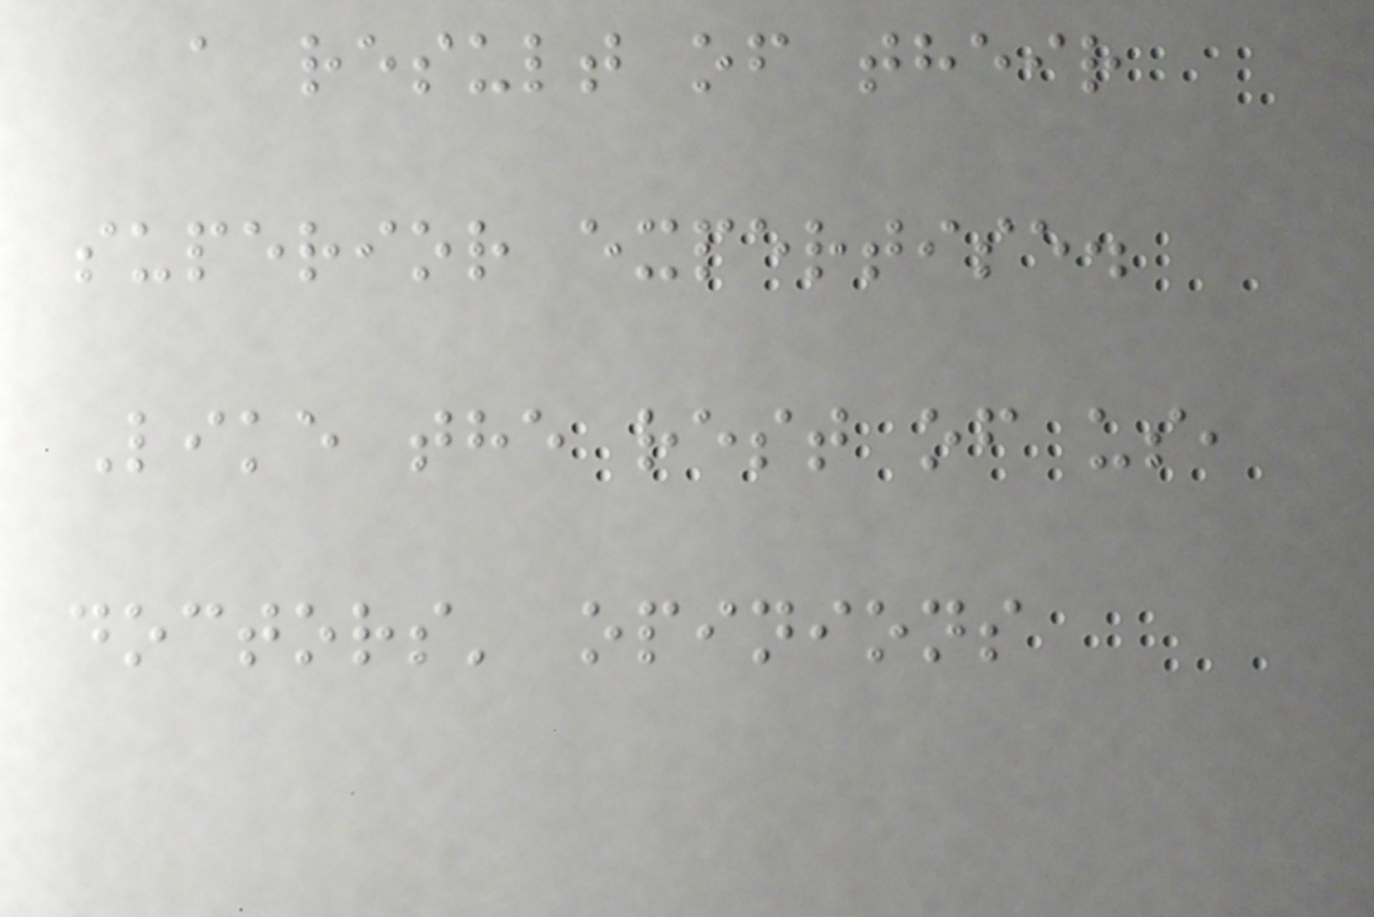a result of their
superior expertise.
Like the rest of us,
doctors' opinions
